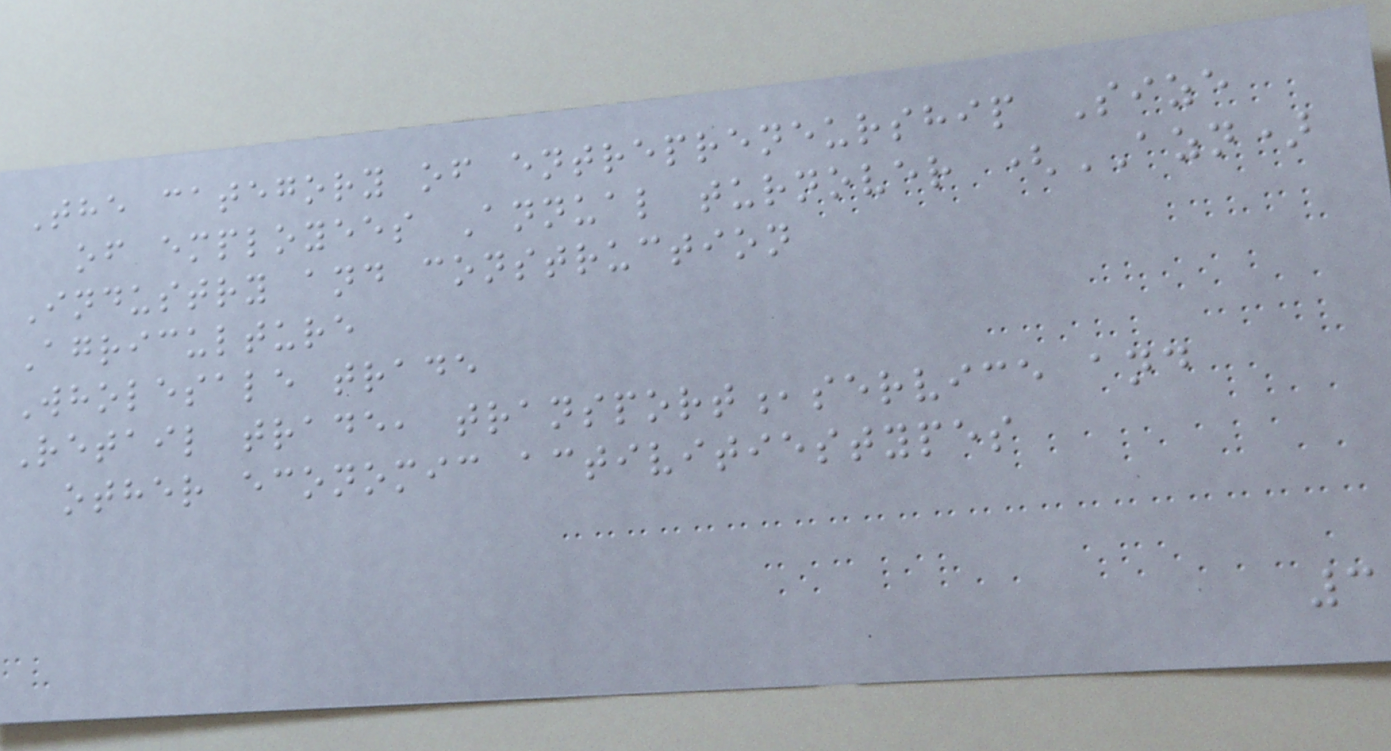The category of entrepreneurship Size
of employees Annual turnover (AZN)
Industry and construction
Agriculture
Wholesale trade
Retail trade, transport,service and
other economic activitiestypes
3
